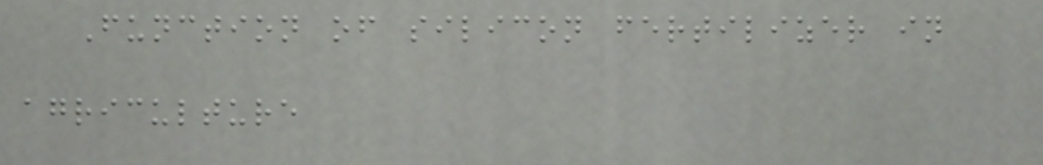Function of silicon fertilizer in
agriculture
